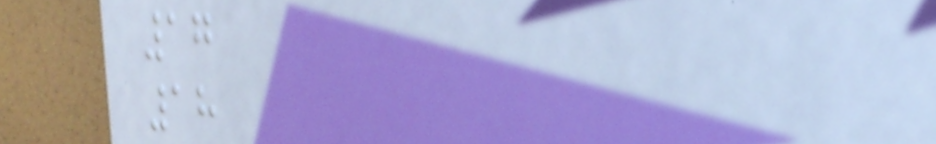17
18
